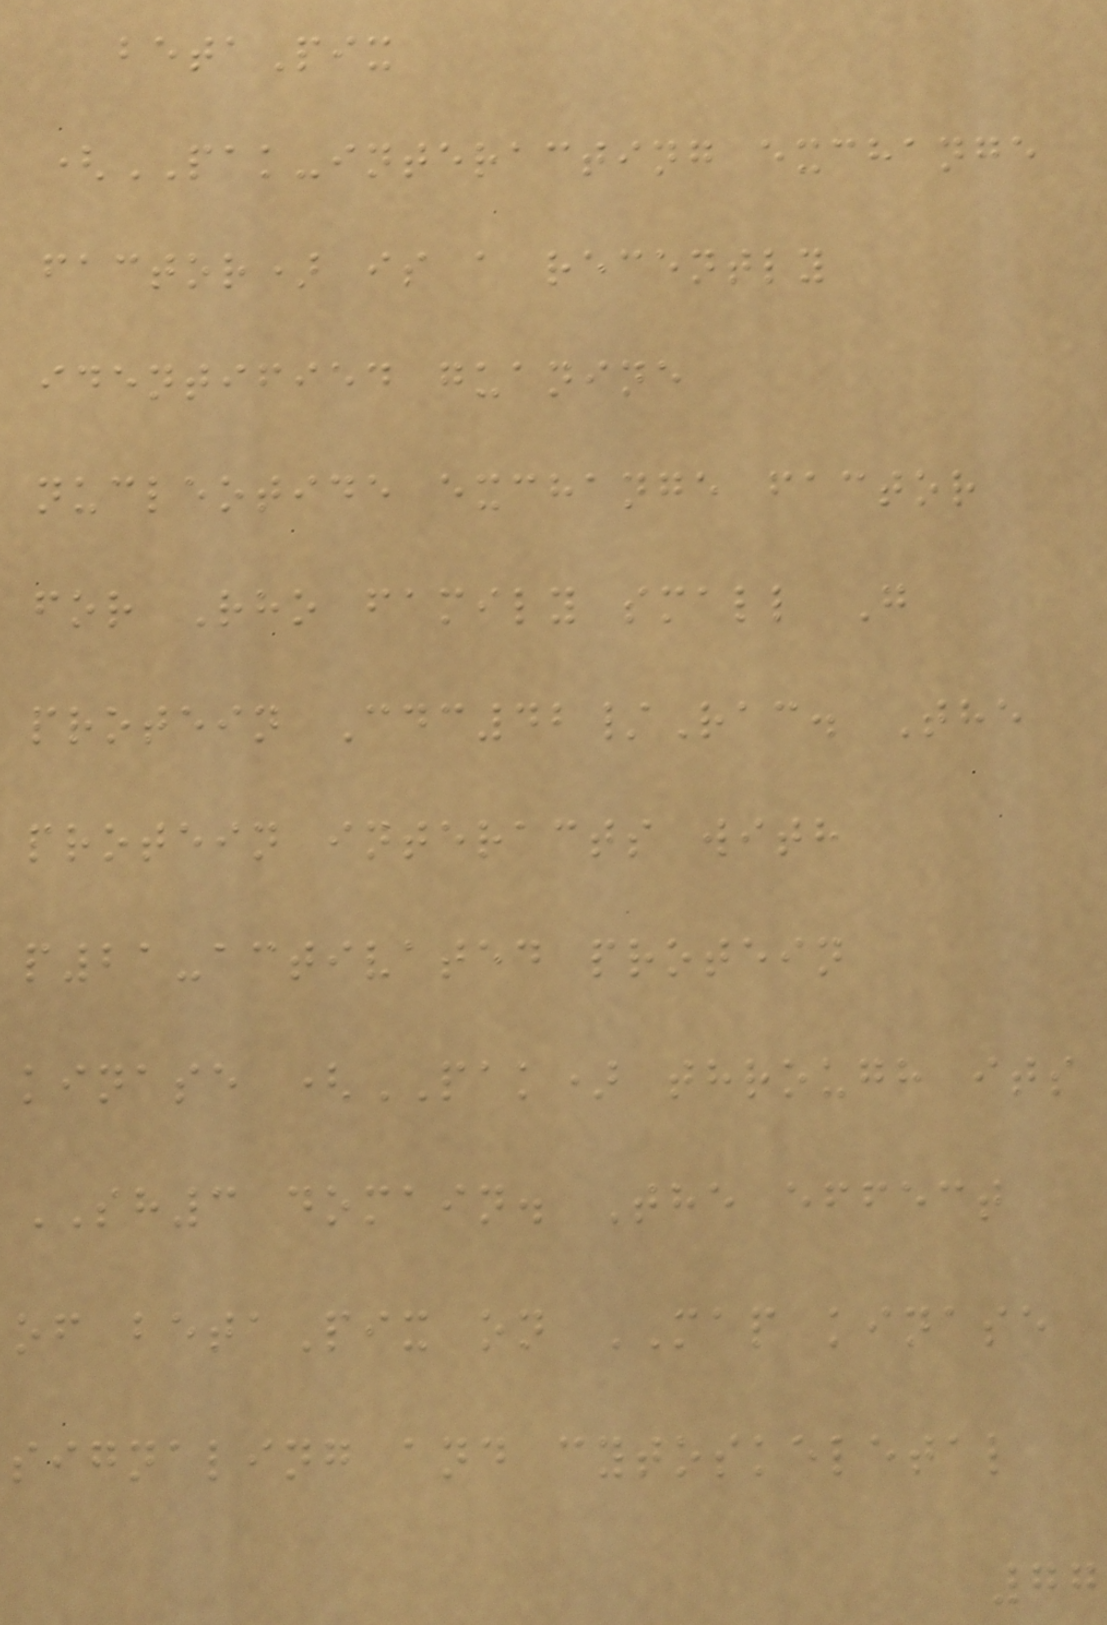betaPix
(PAK-interacting exchange
factor) is a recently
identified guanine
nucleotide exchange factor
for Rho family small G
protein Cdc42/Rac. The
protein interacts with
p21-activated protein
kinase (PAK) through its
SH3 domain. The effect
of betaPix on MAP kinase
signaling and cytoskeletal
77
